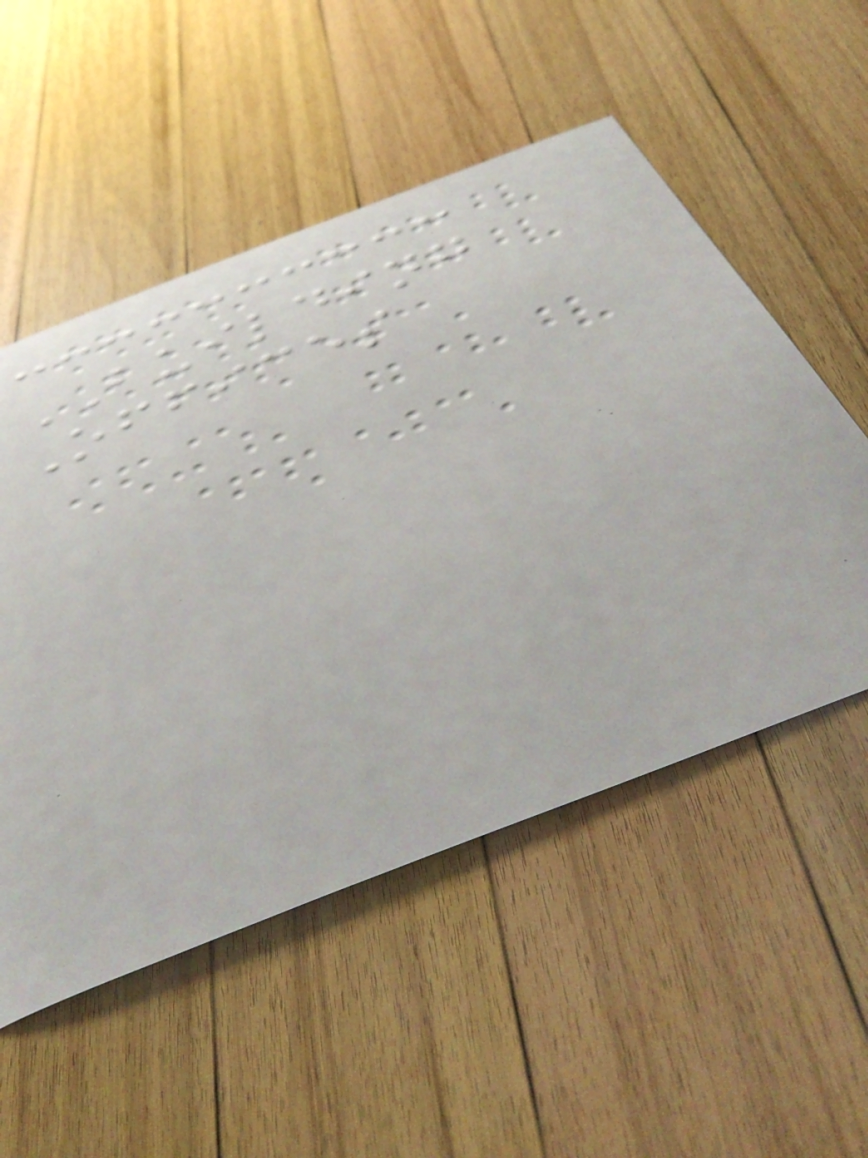BUILDING
Offices
